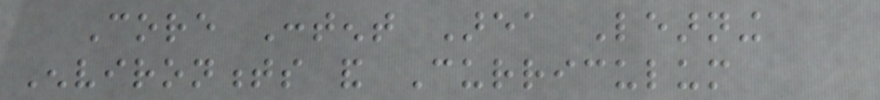Core Content Area Learning
Environments and Curriculum
